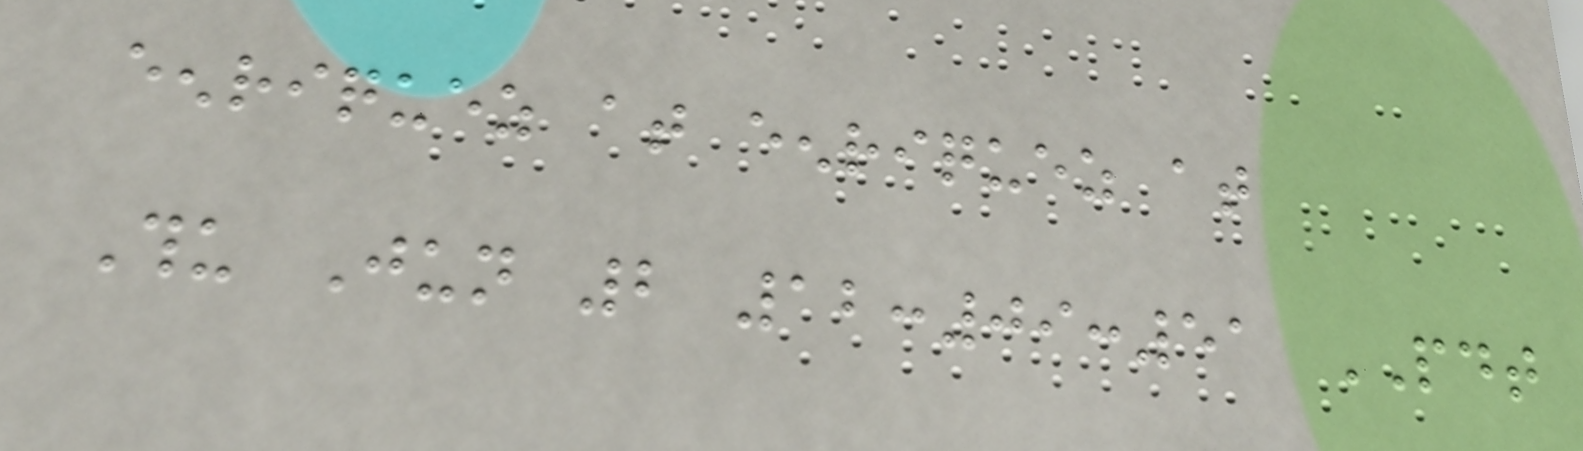eenriquez at eenriquez at
Thu Jun 2 12:09:51 PDT
